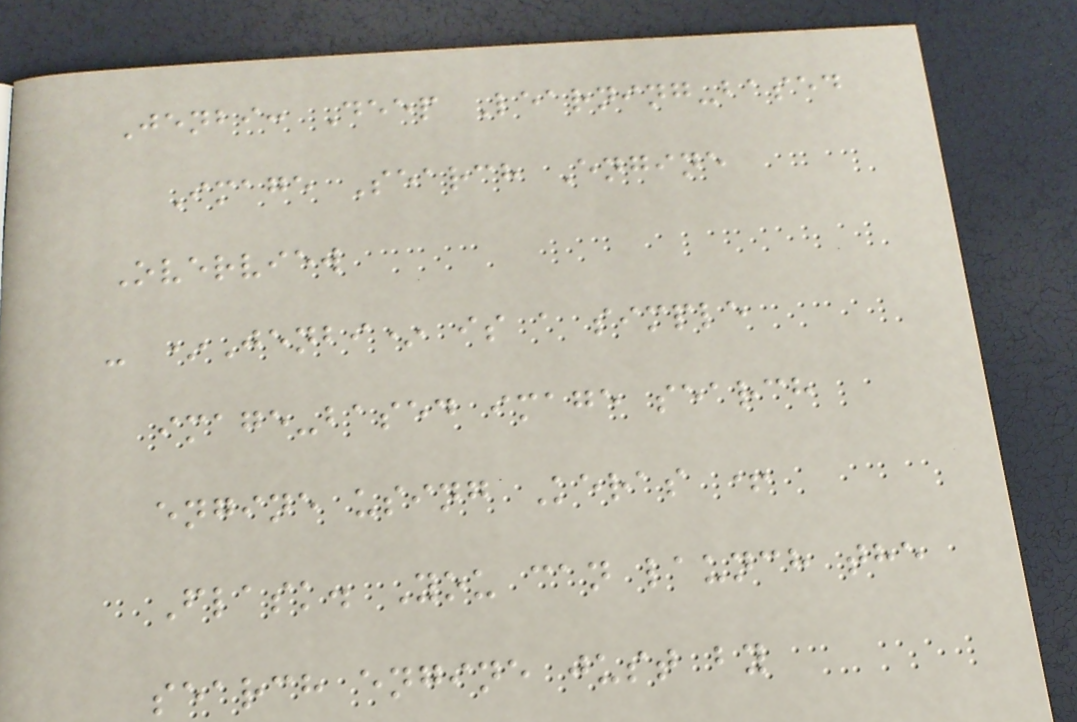Jenbi: Deep Learning-based
Image Search Engine
Overview
- *Jenbi* is a simple
image-based image search
engine using Keras +
Flask. You can launch the
search engine just by
